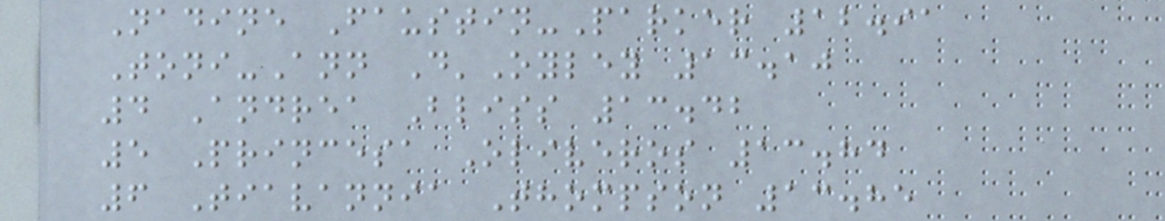Nadine Faustin-Parker 12.91
Toni-Ann D'Oyley 13.10
4 Andrea Bliss 13.42
5 Princesa Oliveros 13.84
6 Tiavannia Thompson 13.85
